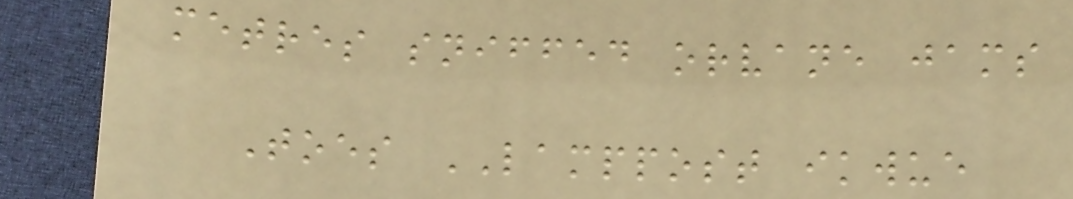metres sniffed orvane jams
Toes LAMPPOST ikwue
